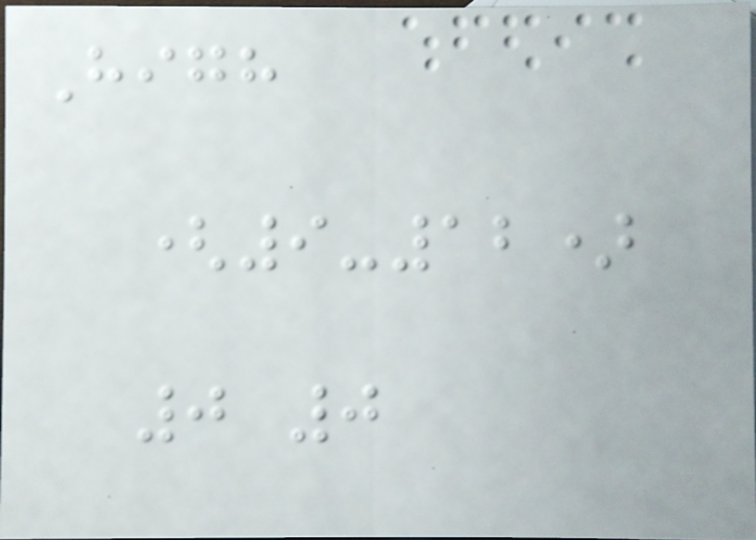High
(9-12)
0 0
